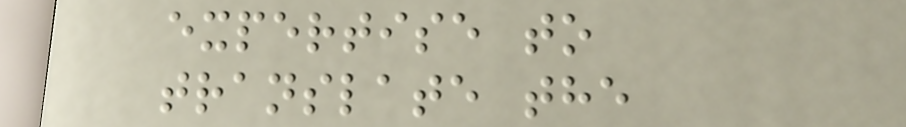expertise to
translate the
